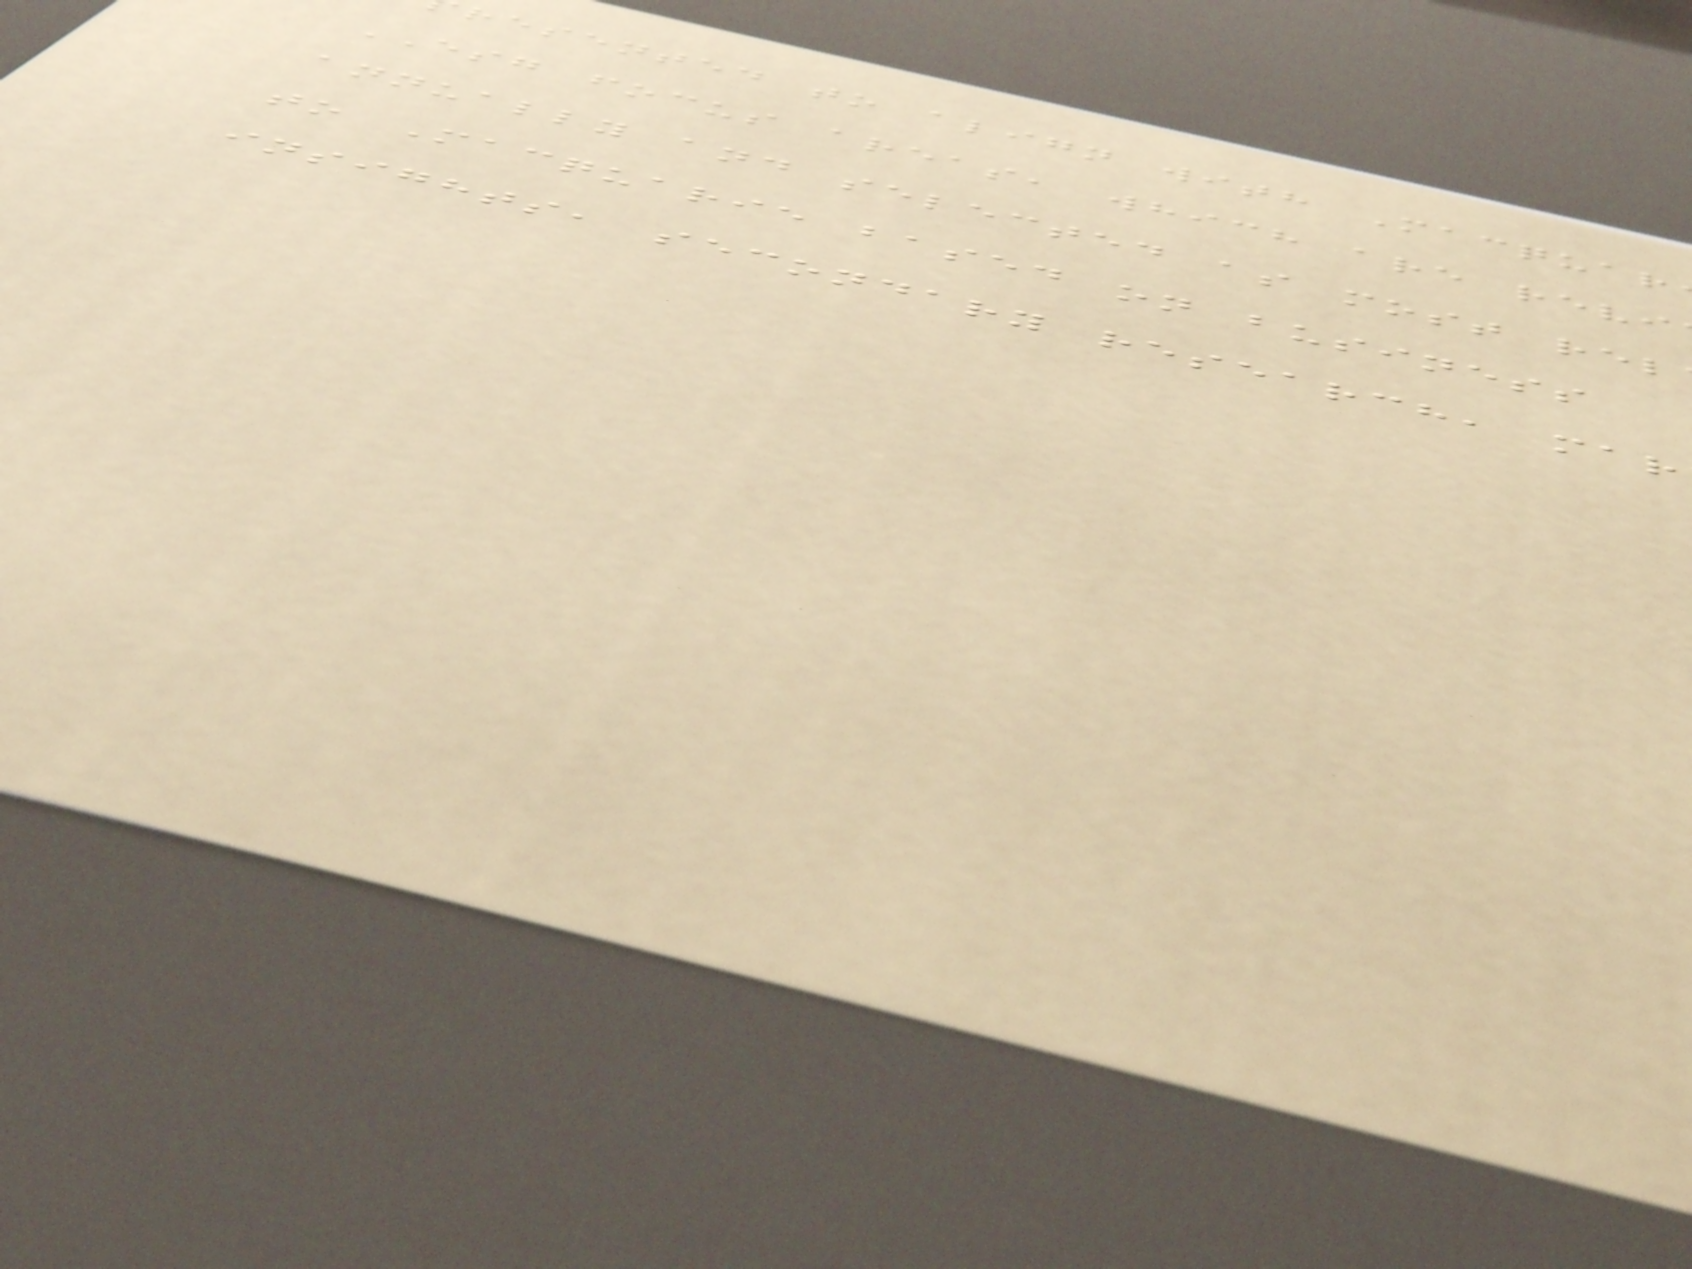resented to align with Macquar
ESG focus areas, which are revi
annually and selected as most rel
to Macquarie based on business
insights, secondary research, mar
